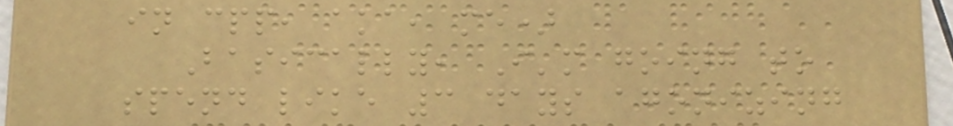in cpp, aka, me)
Basically, I'm going to
spend like 3 days agonizing
